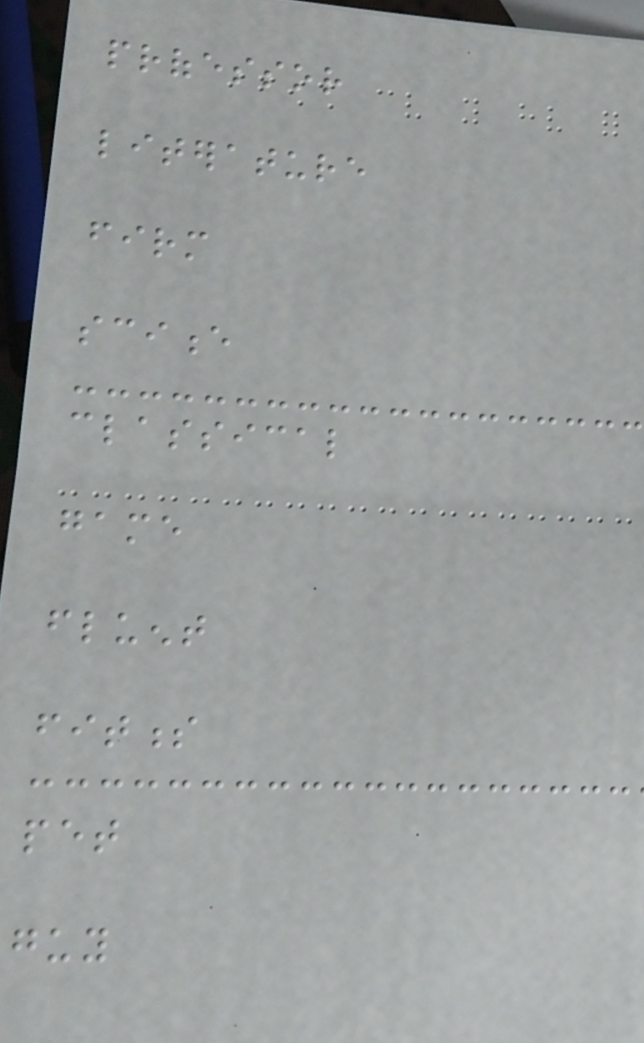professor
literature
firm
science
classical
game
fluent
fitness
pet
guy
